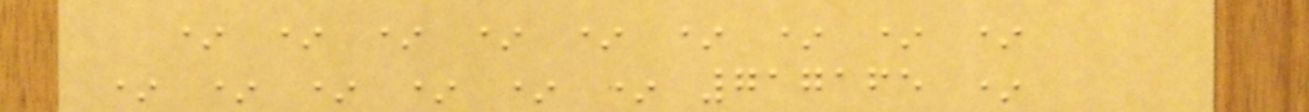* * * * * * * * *
* * * * * * 717165 *
